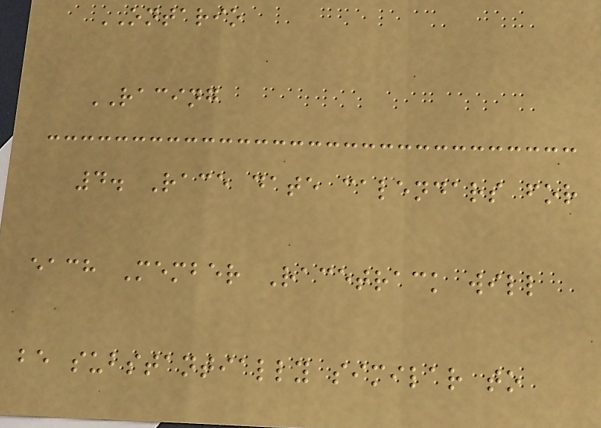ONTARIO
RACING
4. Race date calendars for
each Member Racetrack will
be substantially similar to
